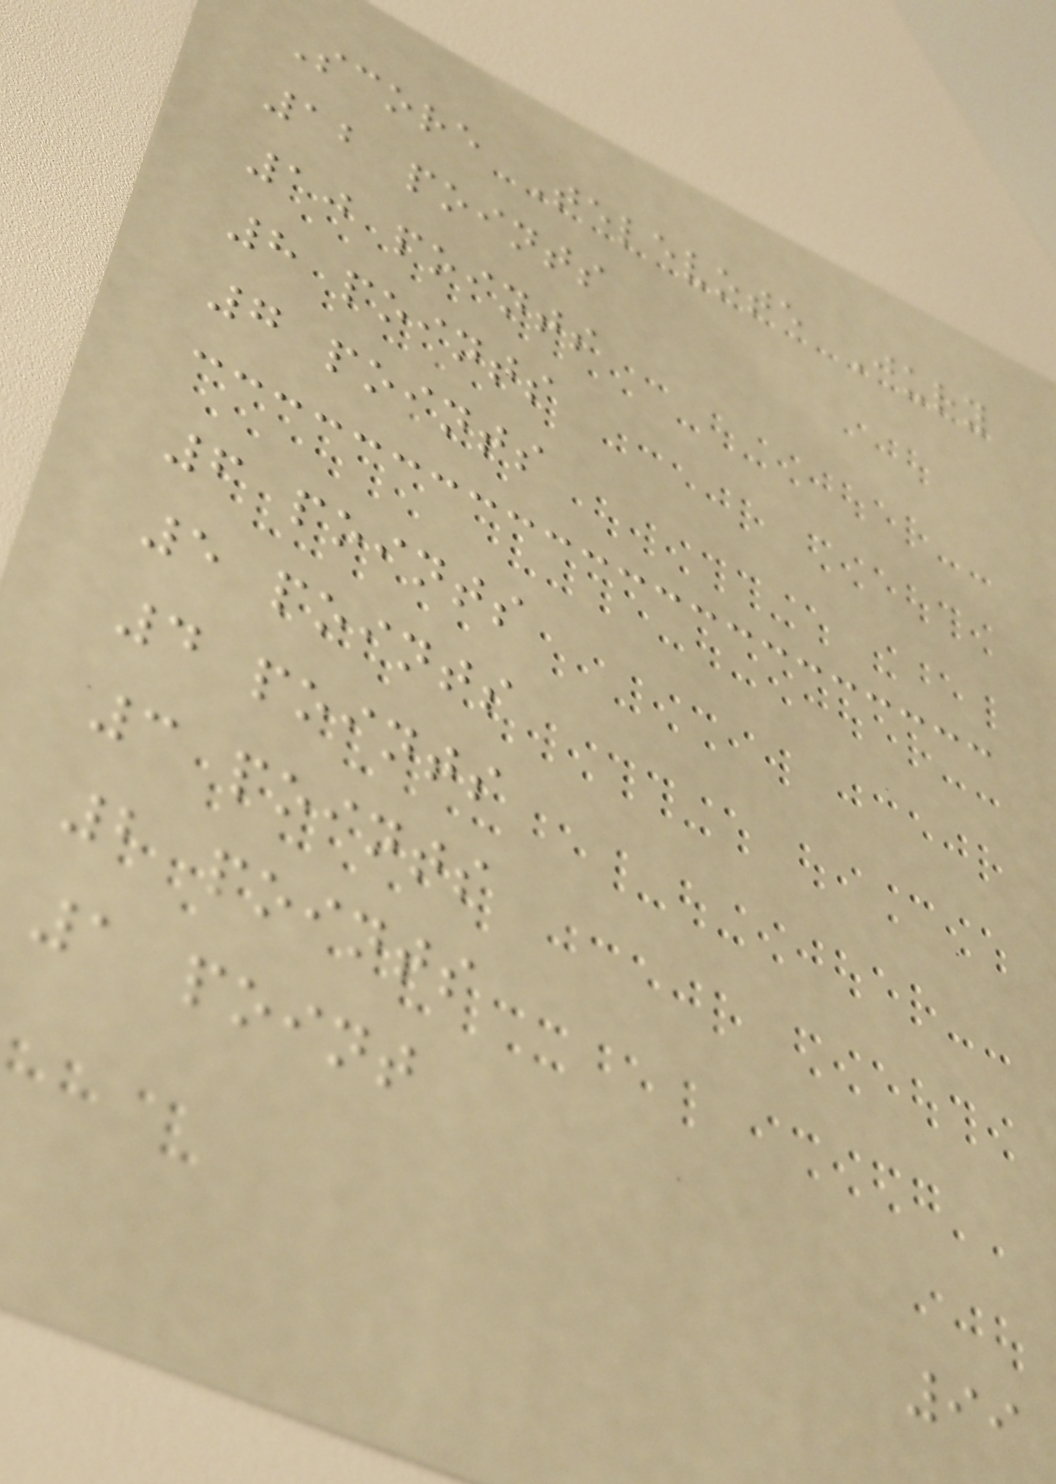Score Televote Jury
12 points
10 points
8 points
7 points
6 points
5 points
4 points
3 points
2 points
1 point
99
